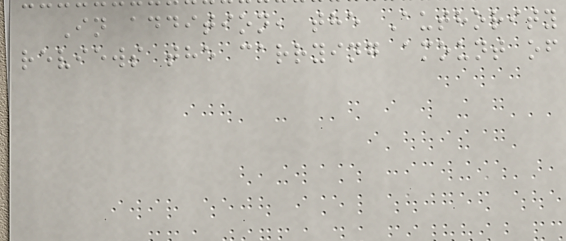In addition, the Authority
reviews the carrying amount of
